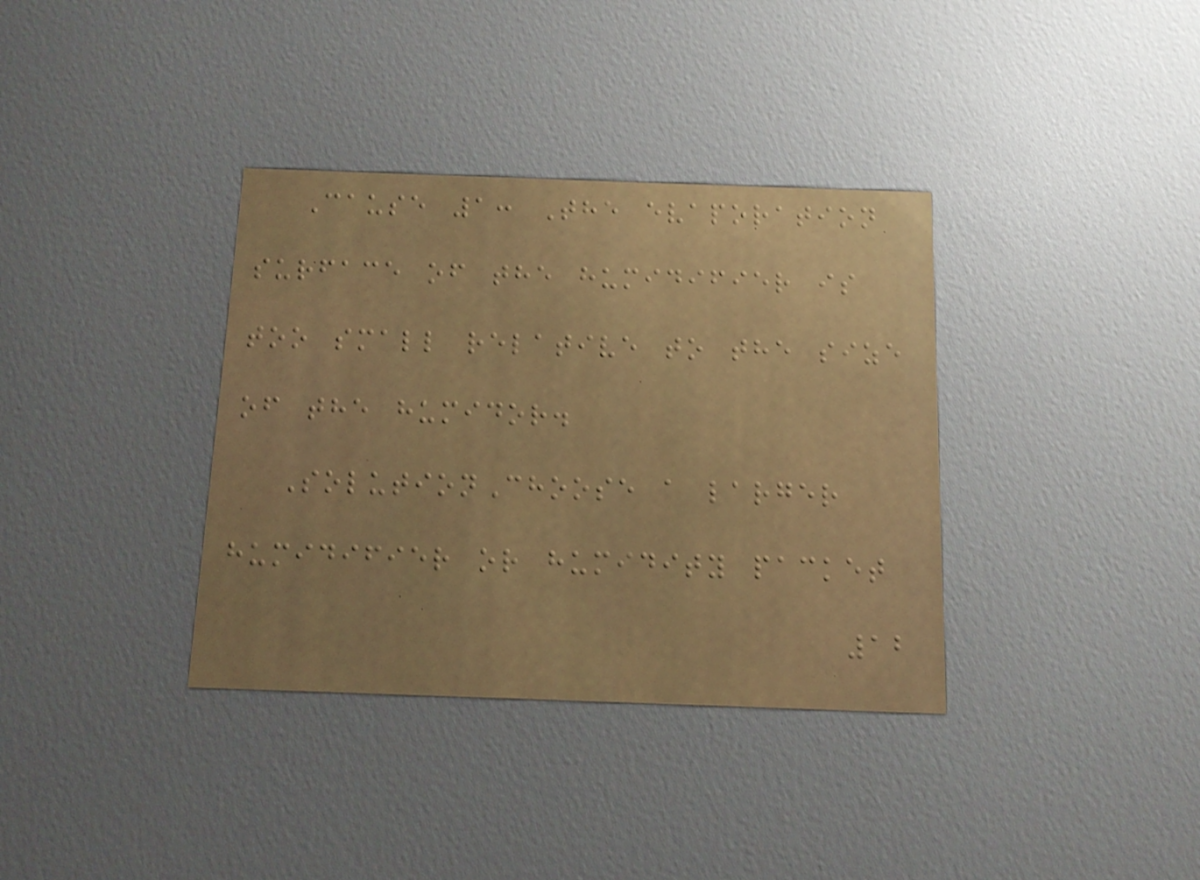Cause 1: The evaporation
surface of the humidifier is
too small relative to the size
of the humidor.
SolutionChoose a larger
humidifier or humidity packet
12
